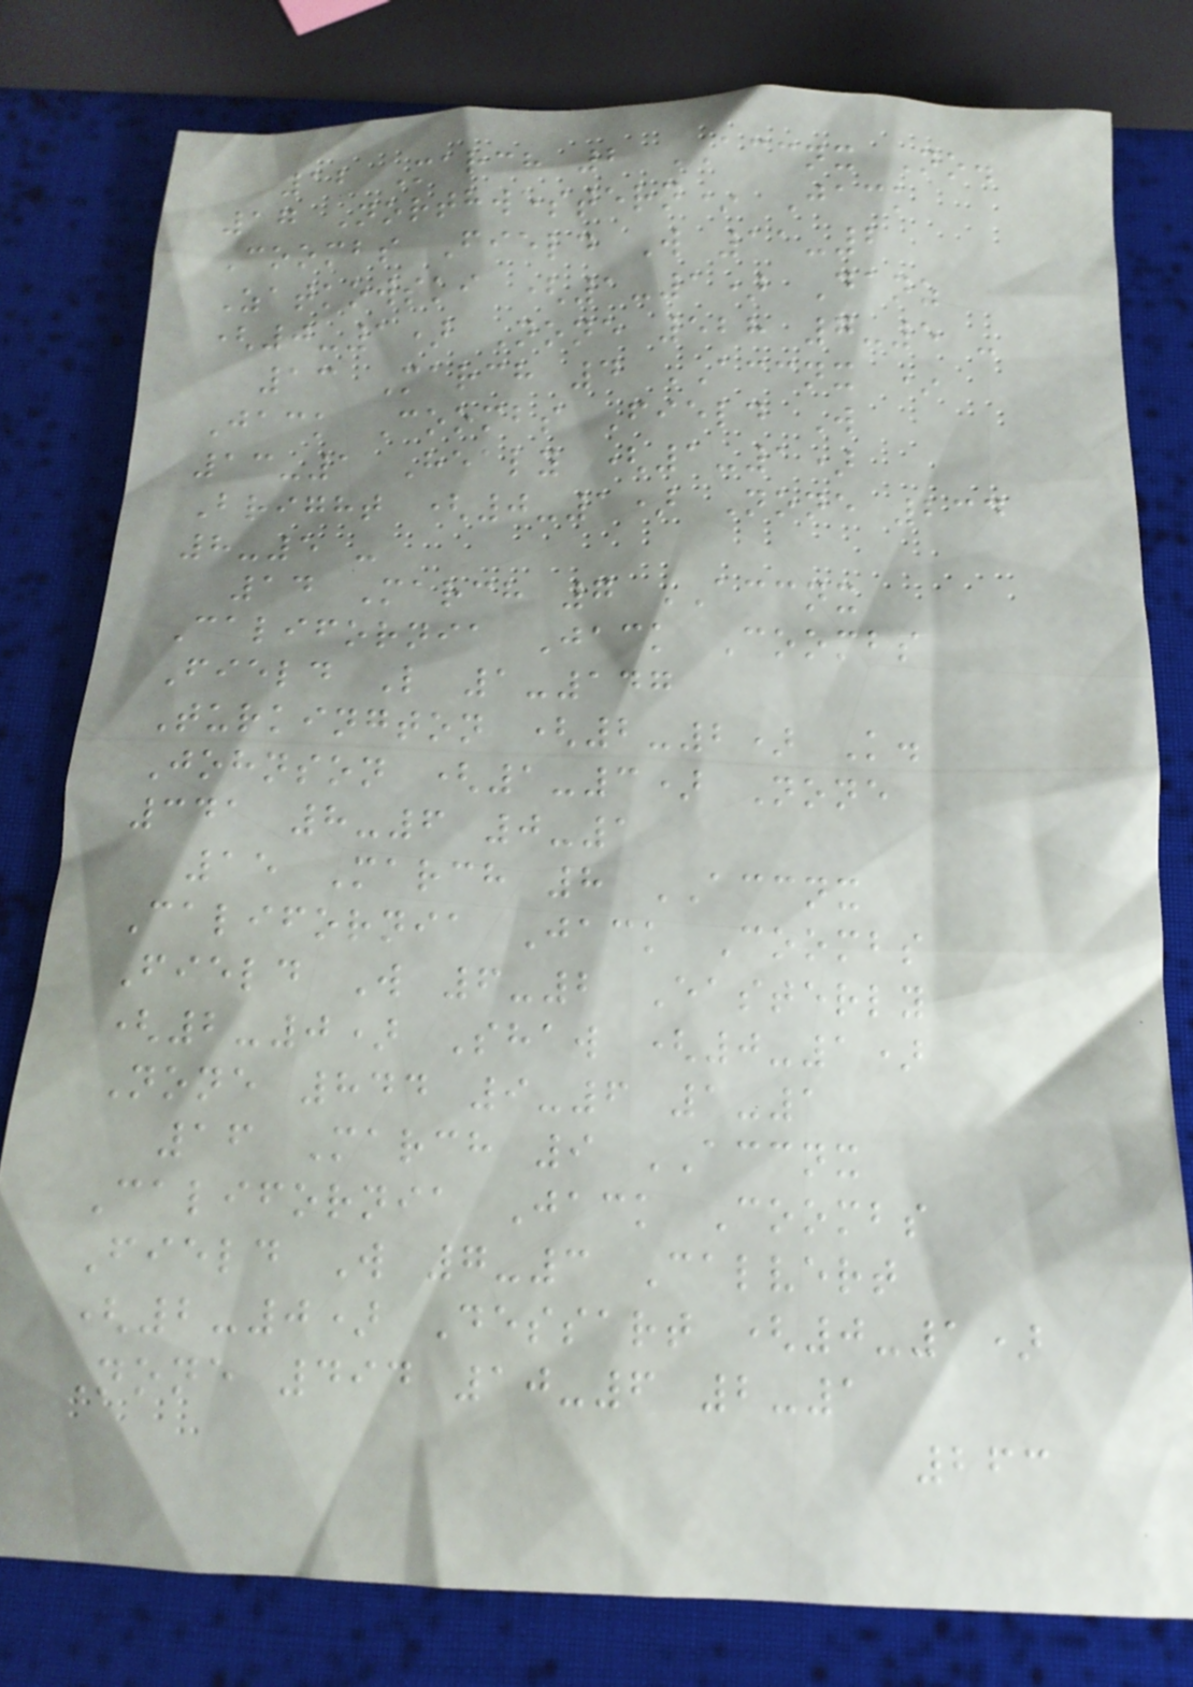12 March 2 ACCNX No.
17 Northwestern* Jack
Coombs Field W 11-2
Zatkowski (1-1) Danz
(0-1) None 528 7-5 -
13 March 4 ACCNX *
Jack Coombs Field W
13-1 Healy (1-1)
Bright (0-1) None 234
8-5 -
14 March 7 ACCNX
California Jack Coombs
Field L 1-147
Turkington (2-2) K.
Johnson (1-3) None
341 8-6 0-1
15 March 8 ACCNX
California Jack Coombs
Field W 6-2 Easterly
(2-0) Shaw (0-1)
None 844 9-6 1-1
16 March 9 ACCNX
California Jack Coombs
Field W 7-3 Calvert
(2-0) Dessart (0-1)
None 494 10-6 2-1
263
